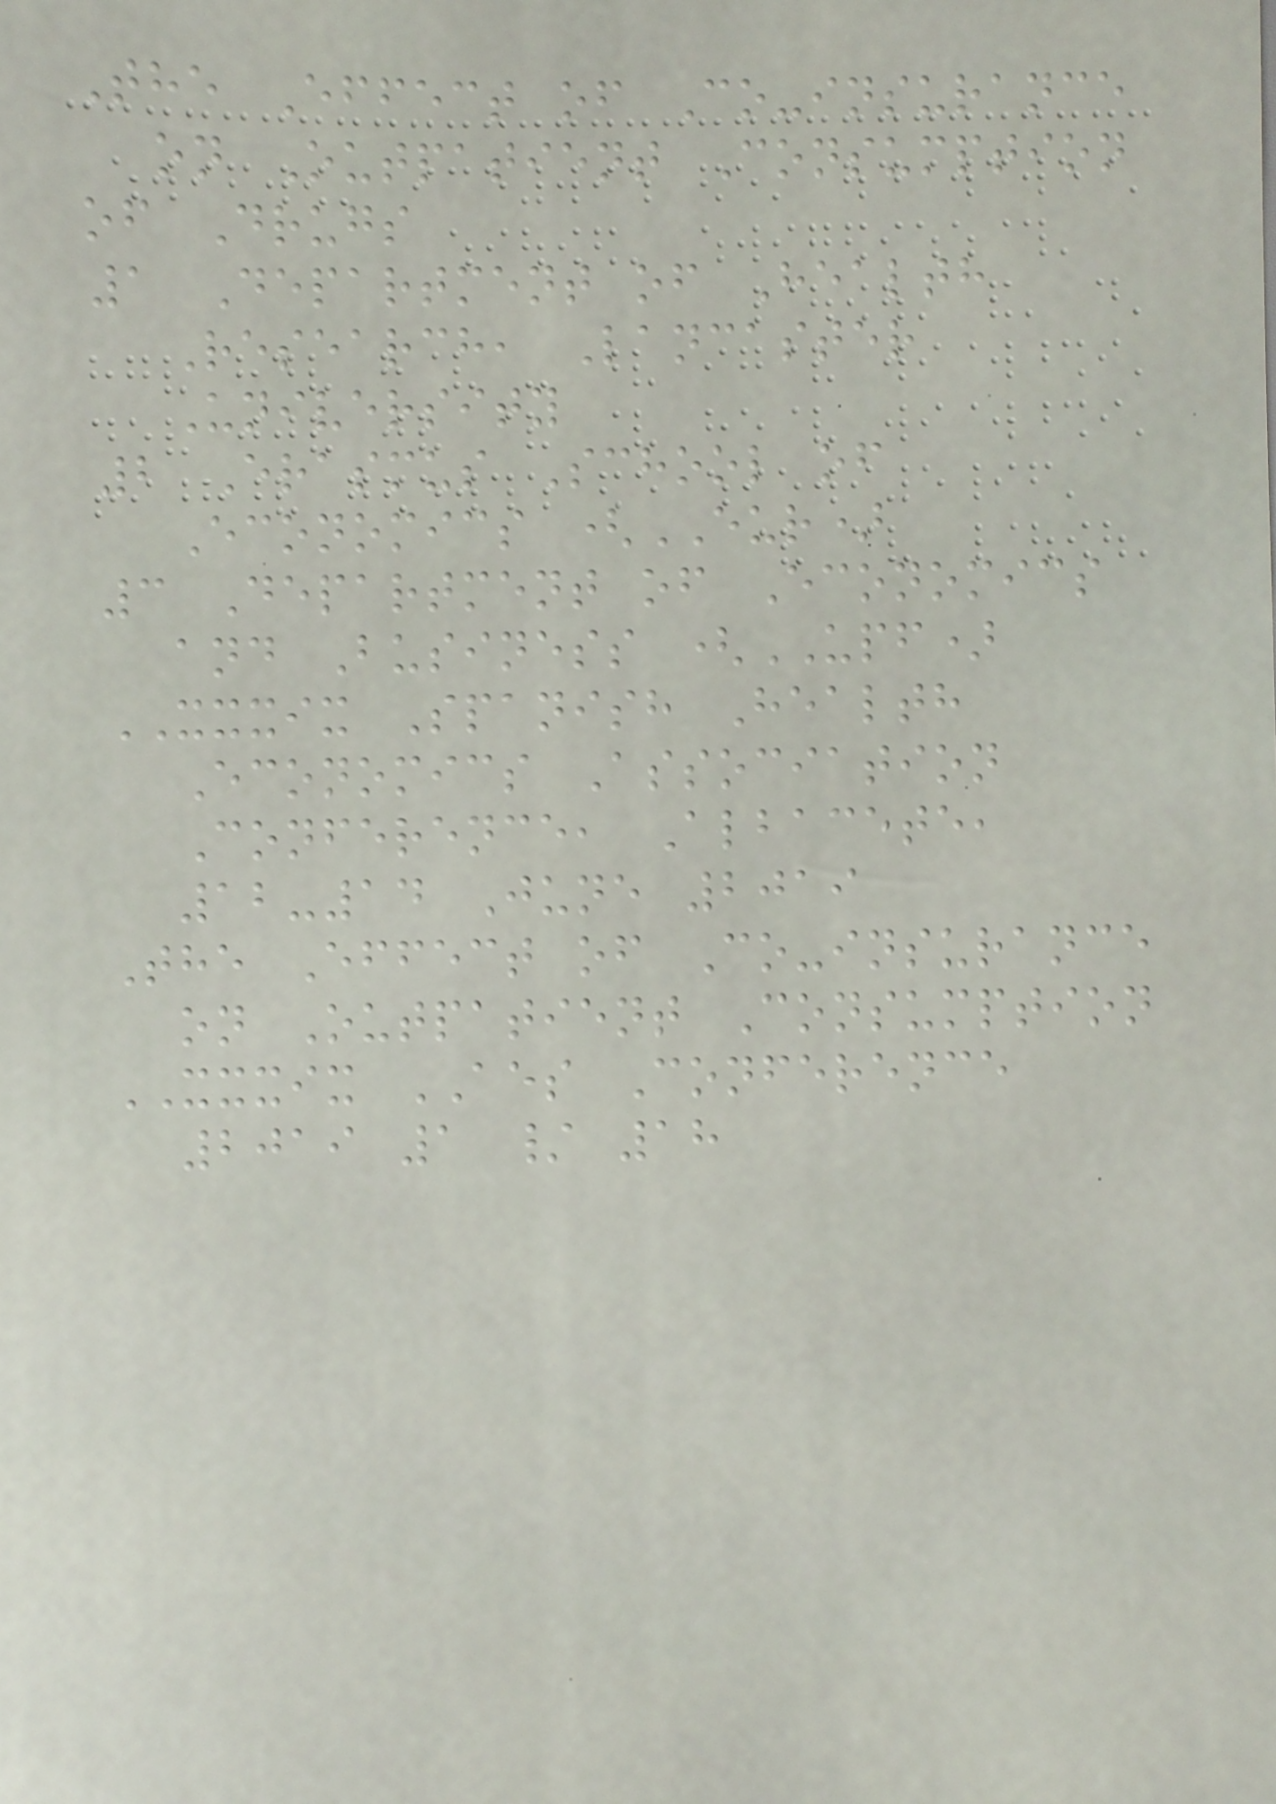The Effect of Co-insurance
on Outpatient Consumption
of Drugs
1 Department of Health
Research, Lancaster
University
2 Erasmus School of
Economics (EUR)
3 Department of Economics
and Business (UPF)
XXXIX Spanish Health
Economics Association
Conference, Albacete,
12-14 June 2019
The Effect of Co-insurance
on Outpatient Consumption
XXXIX AES Conference
2019 1 / 18
